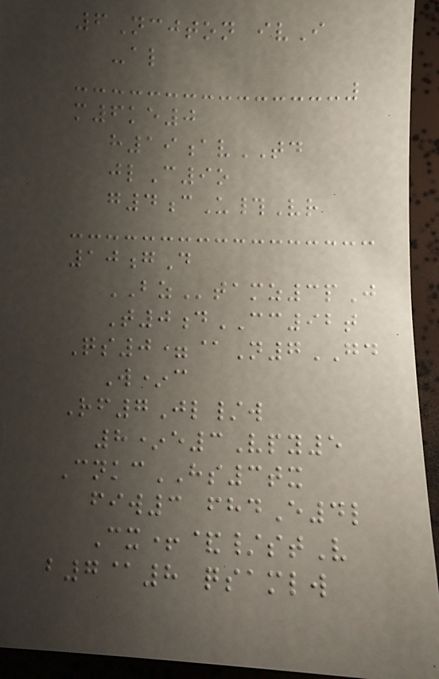6Ncjton ivI
-al
m6ke0
h19avTD
jlC9o
g4cU#Vr
10gD
BZtamz3pJ
T0dCC92t
Qs0=@N7GD
W*c
Rf7Jl/w
8*e3Vpy5
CnkcHS3tx
fiw3 fhdE4l
Cx+&/stV
b7@8 qsamlw
